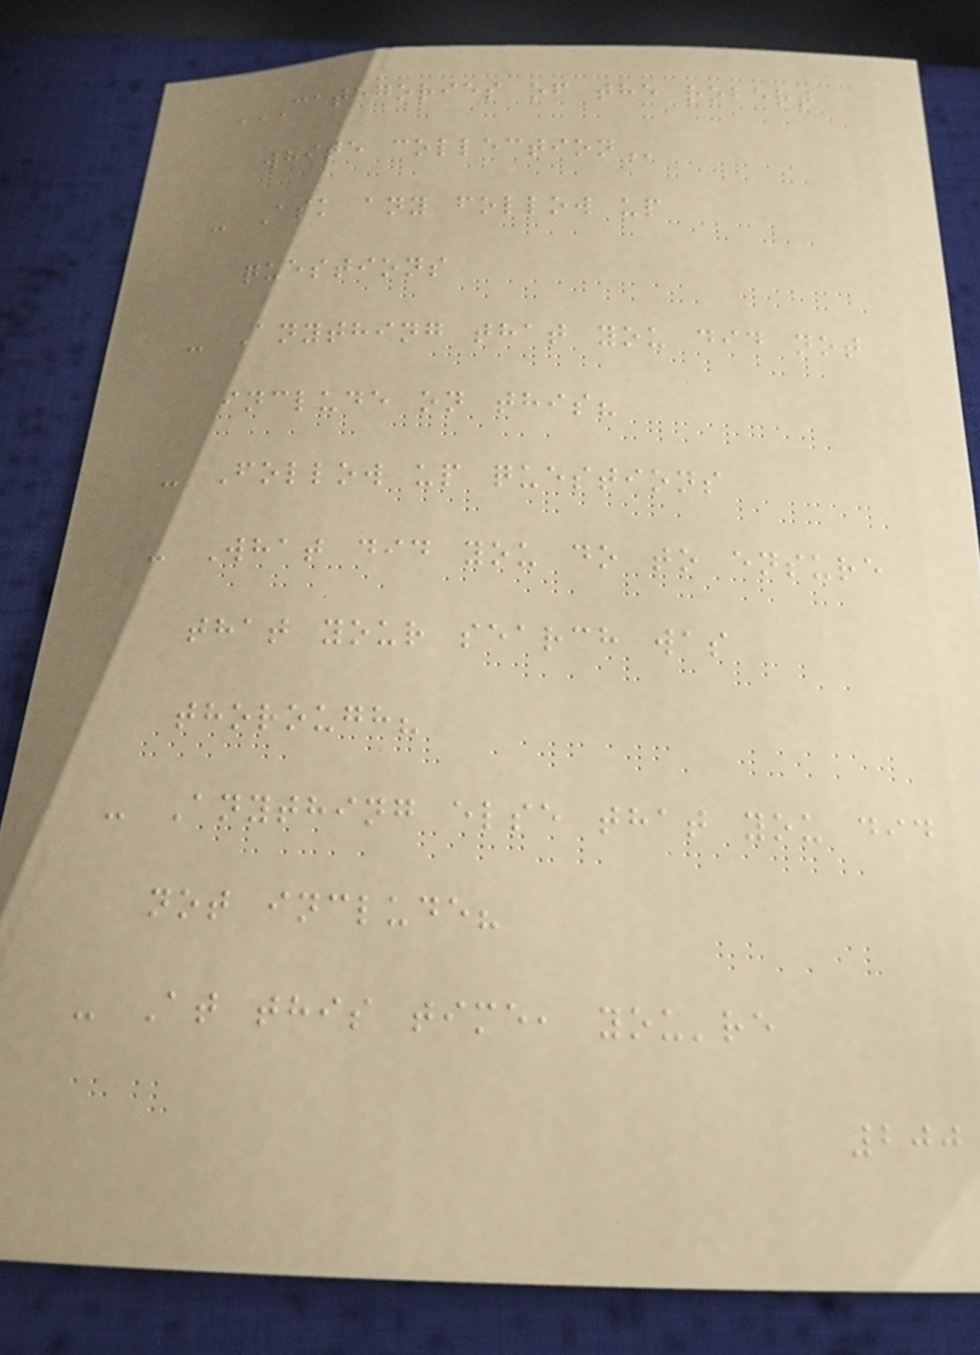CATEGORIES OF THE ROBERT
WHITE COLLECTION
- Ask any follow up
questions
- Anything that you did not
include on this?
- Follow up questions
- What did you do to ensure
that your search was
thorough?
- Anything else that you did
not include?
- At this time, you're
200
